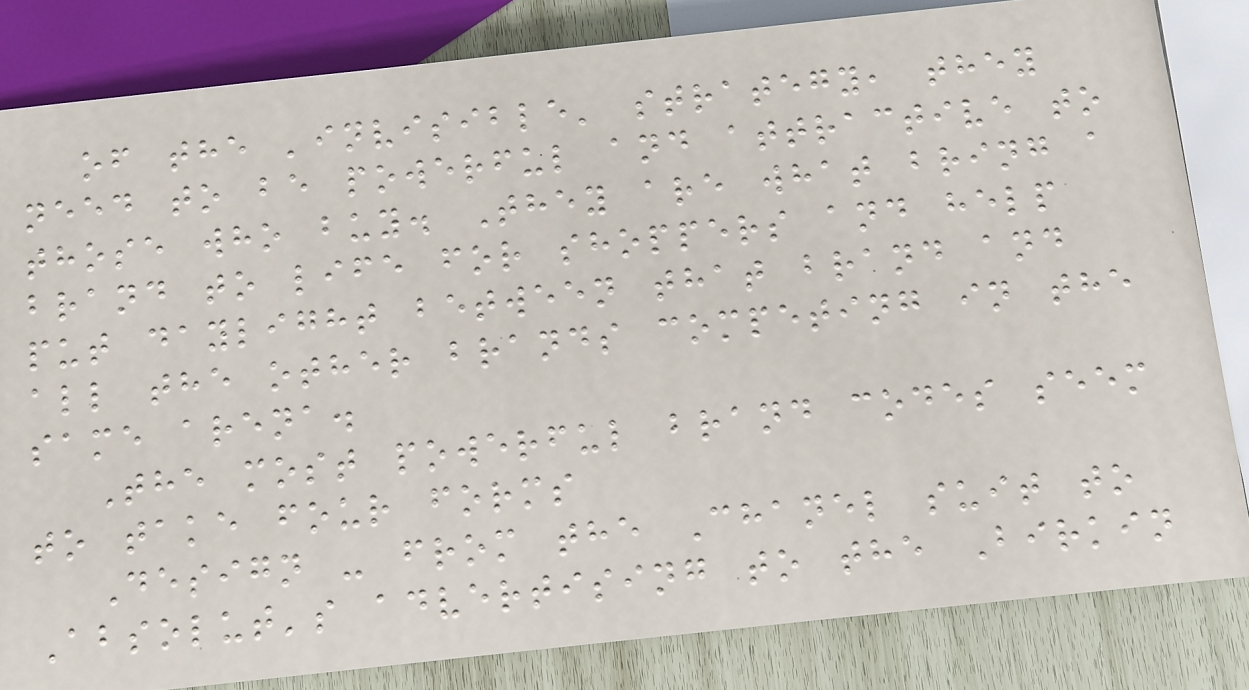of the 'invisible' strategy, they
need to be powerful and attractive to
those who buy. They are what bring a
brand to life for shoppers and help
put daylight between that brand and
all the other brands competing in the
same arena.
The most powerful brand codes seem
to take four forms
Design - from the Chanel suit to
Absolut's advertising to the Birkin
